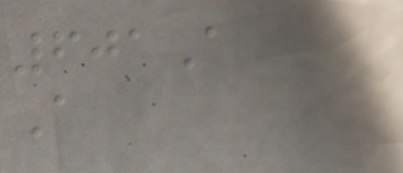601A
A
